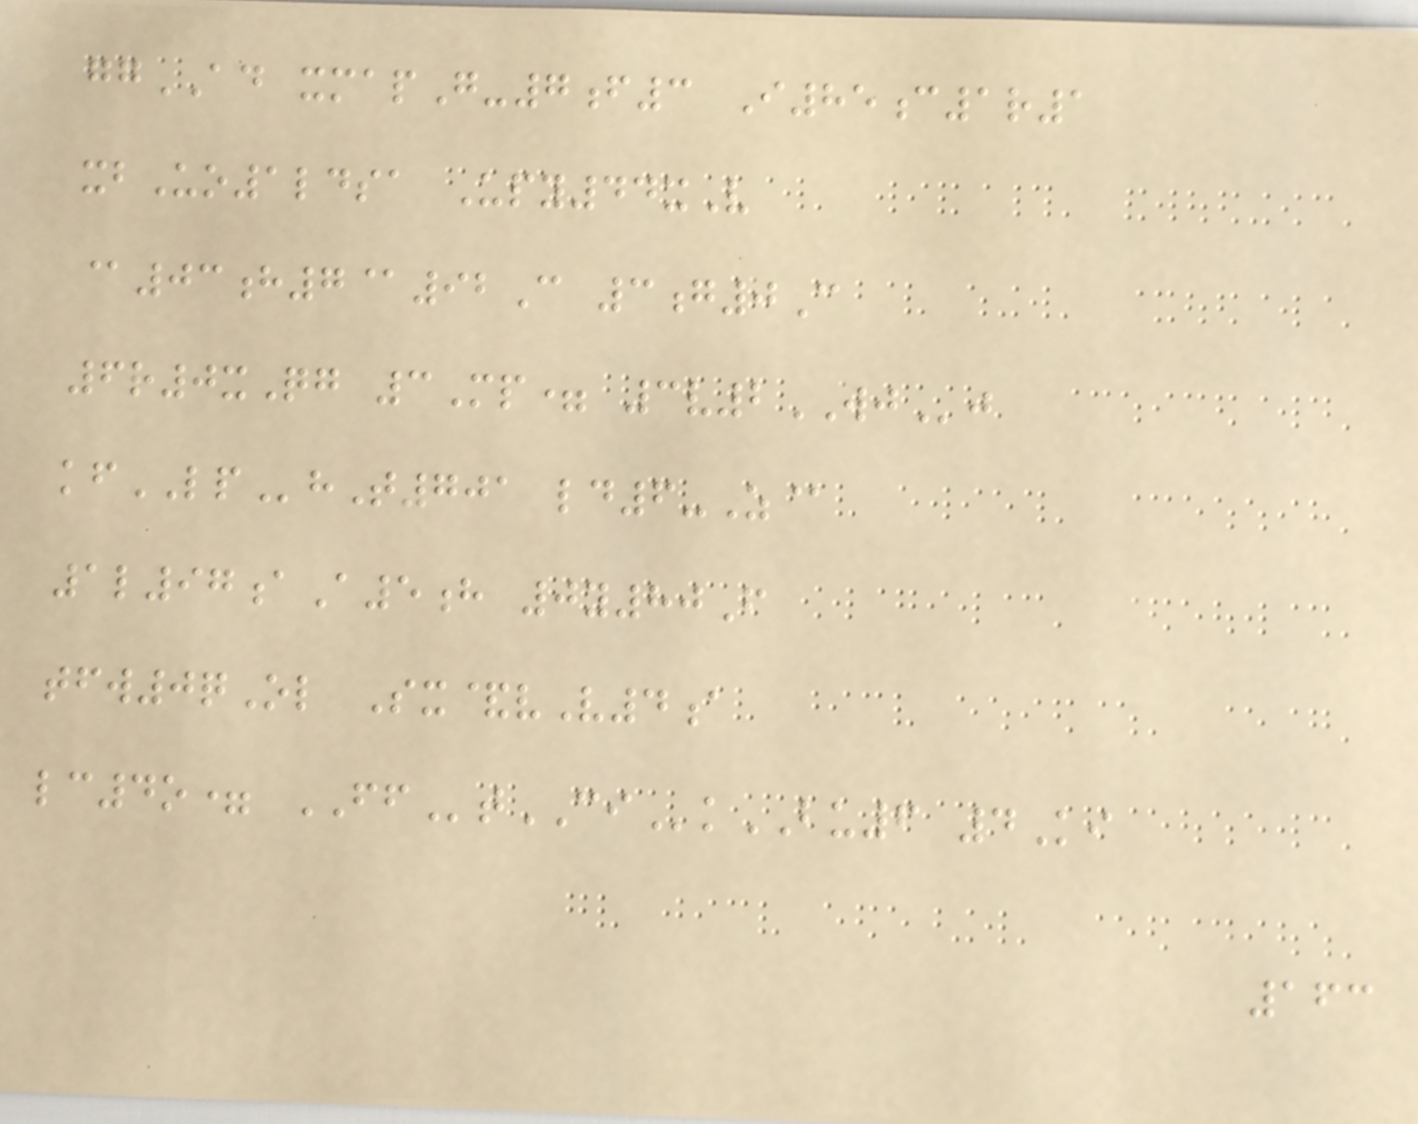ggAD xmapG-7f3 I85c1r1
xbUo1ldsa Upy44xV
@03h7@92C 3g0C
6r0xQg 3Mp= 3v2WJj
kfLPhT701 ld6-Z@
1l97aA5h 0y80F
tfw0qOl Sx&vV4a
lc4o= FFtCIkBU6 4Ki
163
